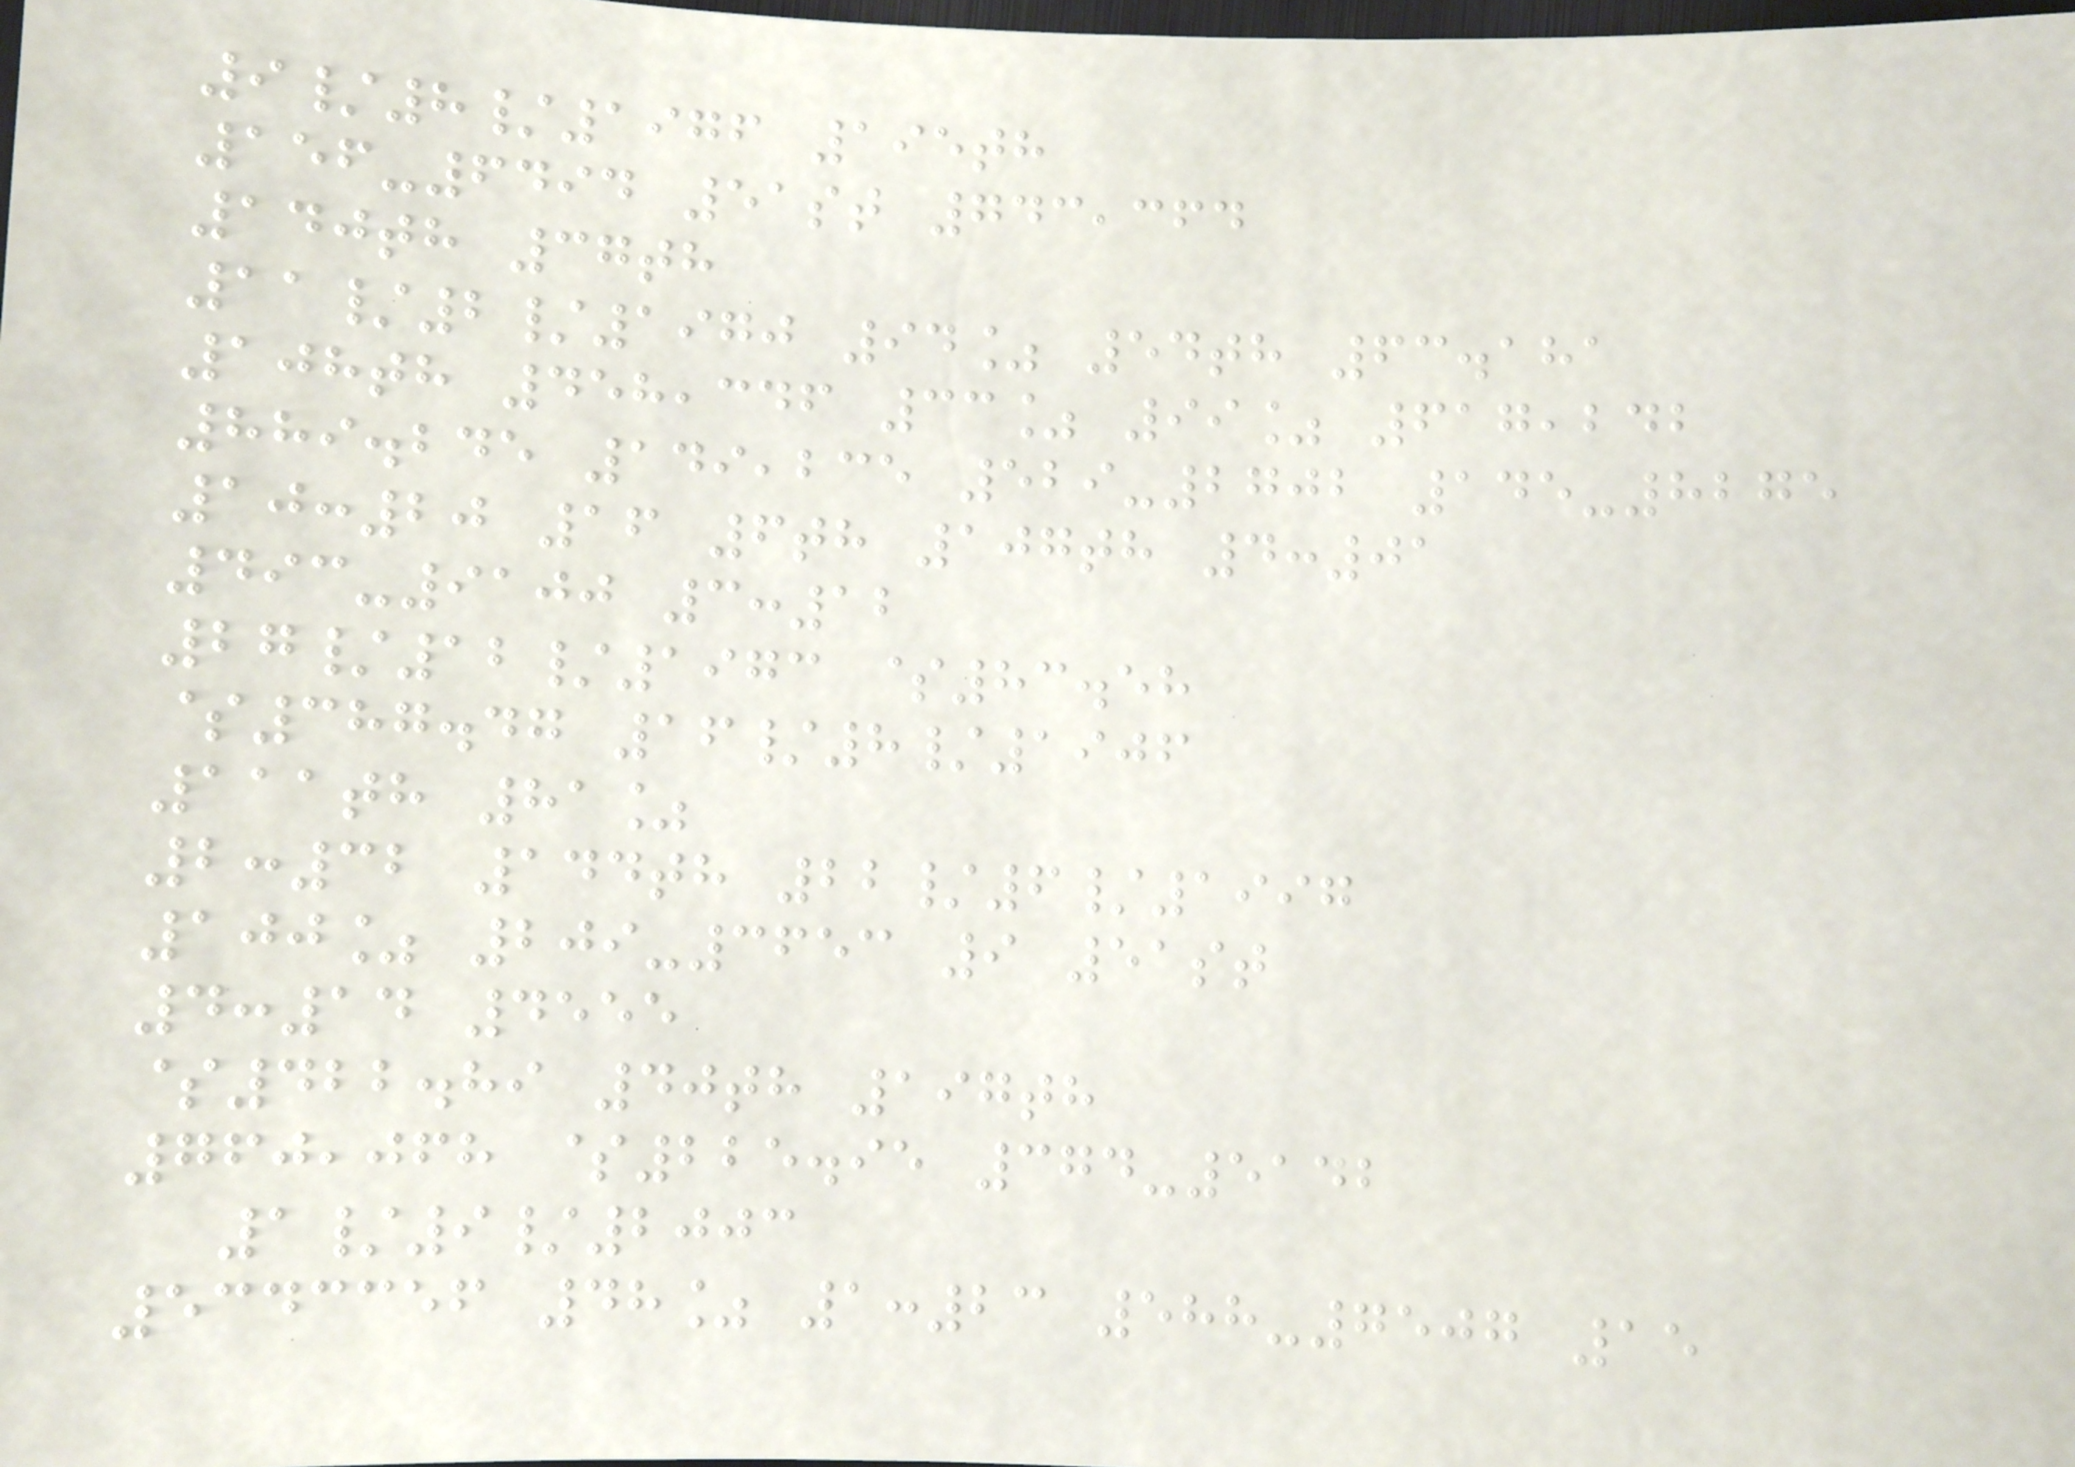9/8/1976 195th
156-6494 51st 743,364
140th 37th
11/2/1970 94% 54th 63.181
108th 458,346 33% 99% 617,242
889.245 149,235 529-2702 145-8275
10:20 16 6th 107th 4:01
493-9100 3:12
27/12/1973 $83.58
$387.47 16/8/1906
111th 81%
2:32 144th 22/6/1997
100% 209-3653 9 51st
4:14 4555
$422.89 40th 197th
760,068 $225.95 374-5142
1/9/2003
5343356 48% 1:23 588-7507 15
